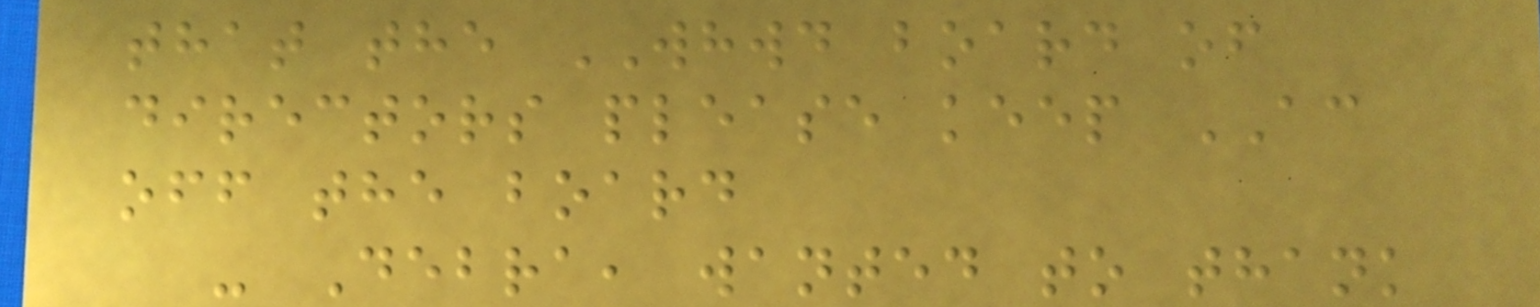that the WHWD board of
directors please keep AC
off the board
- Debra, wanted to thank
